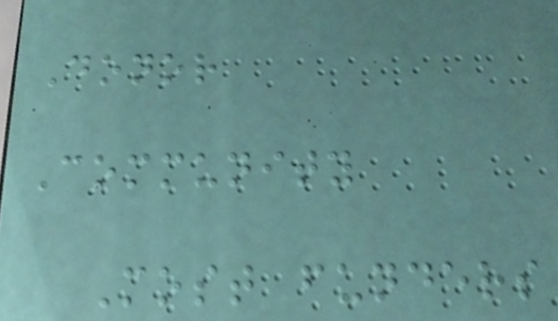Donor
Community
Most funders
